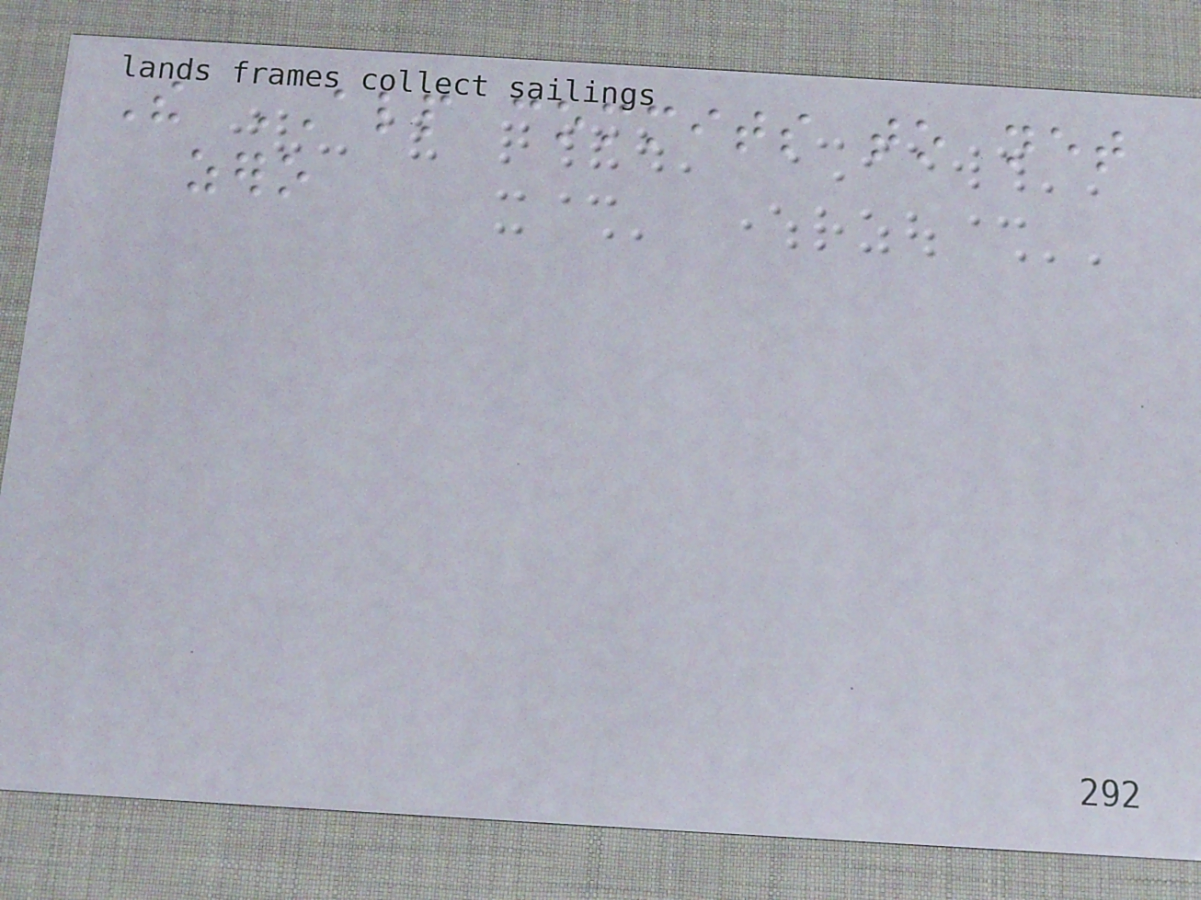The ALP commits to net
zero
